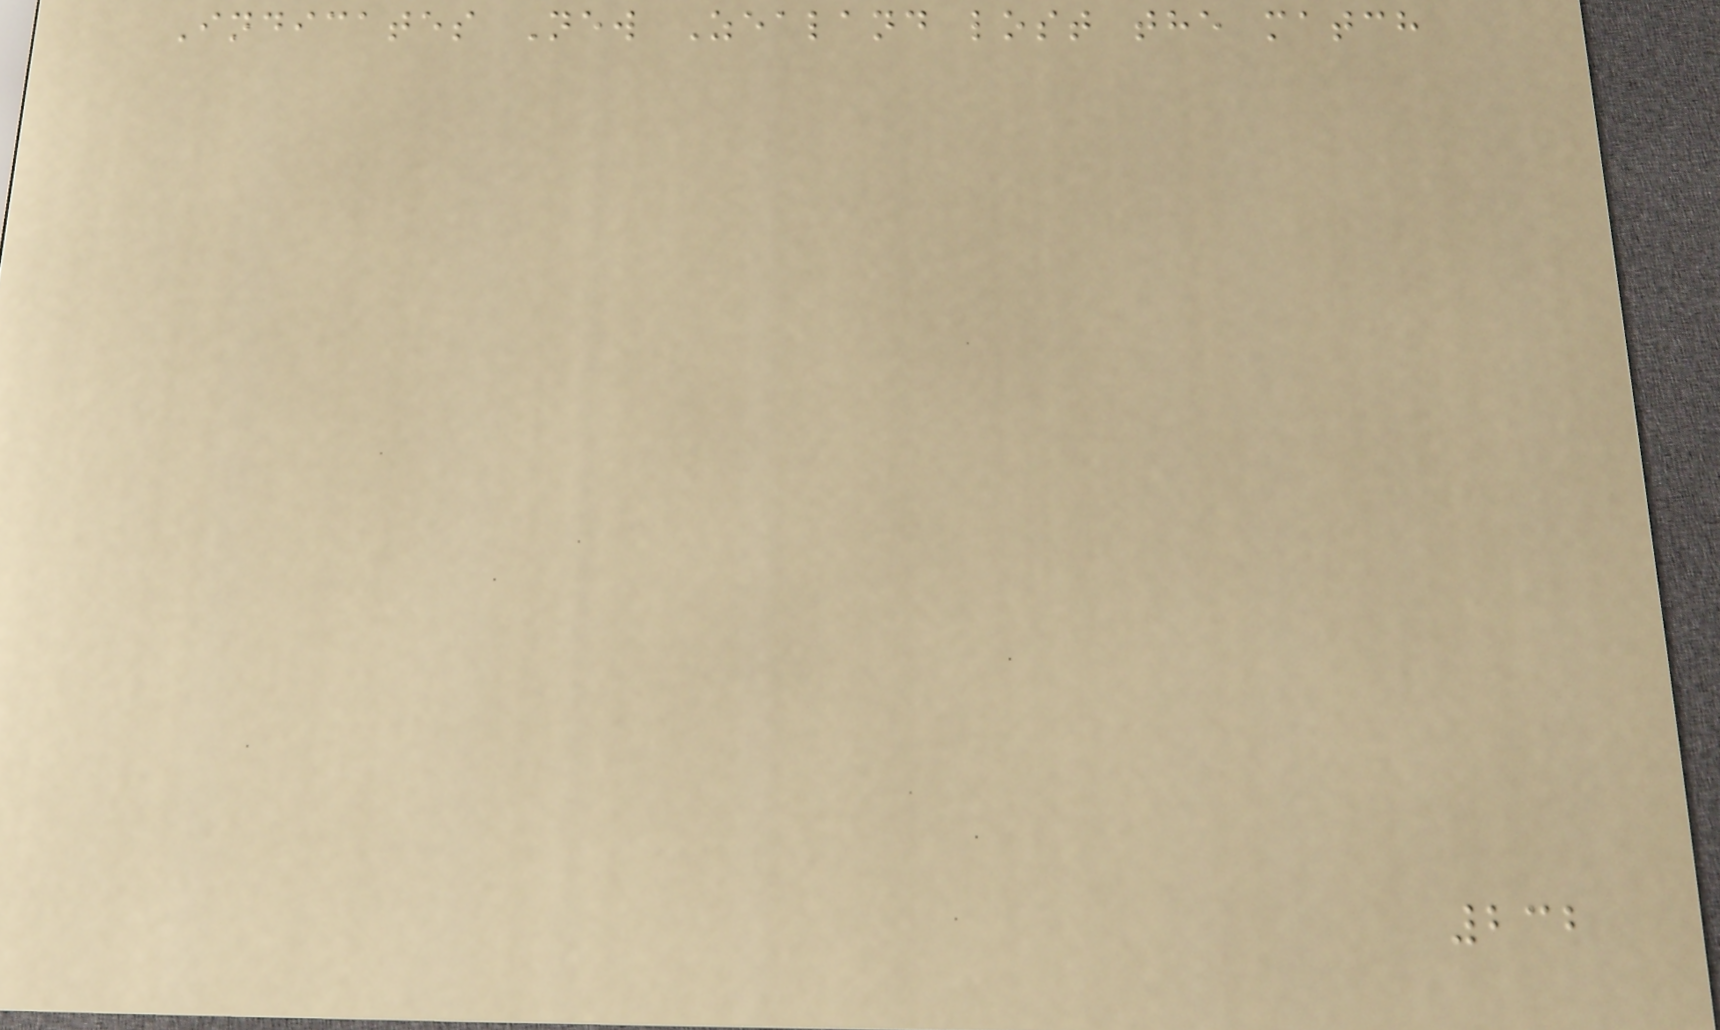Indicates New Zealand lost the match
232
